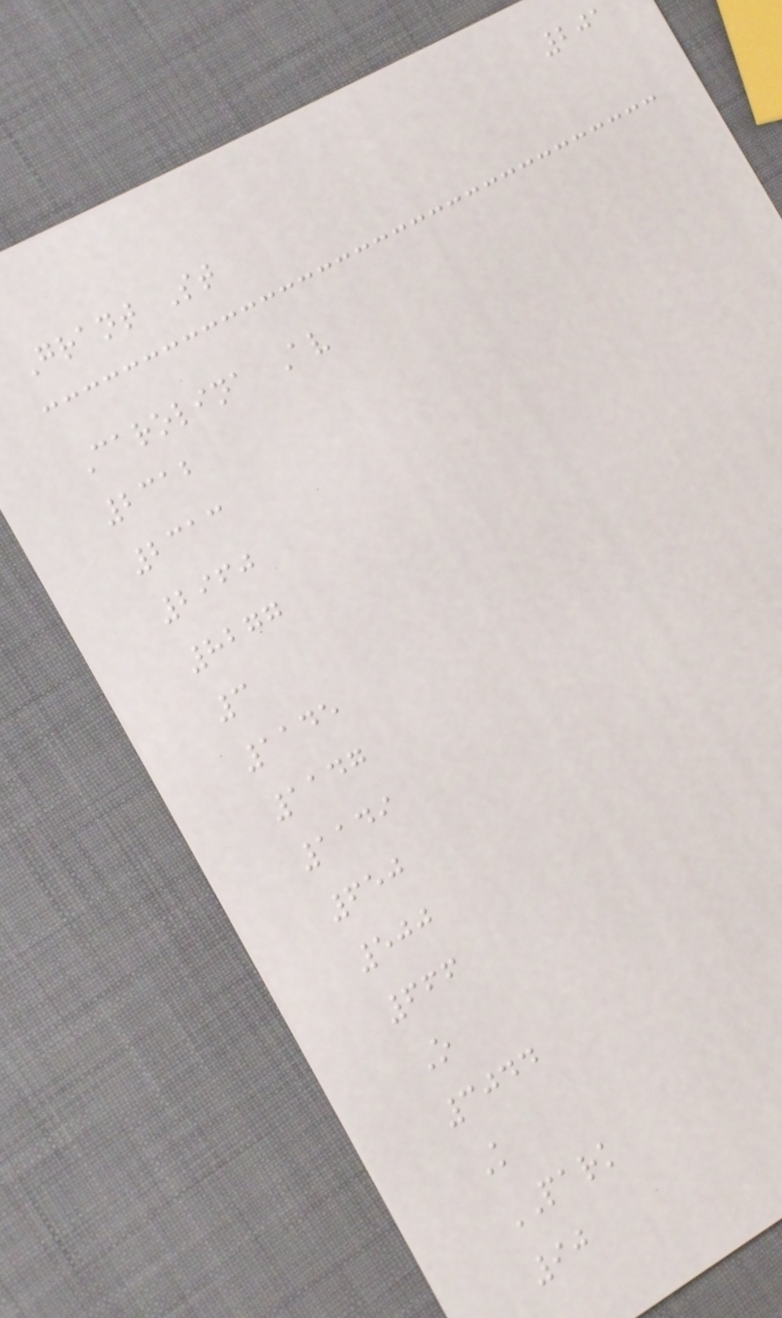201
Grant St
Carolina Av
2312
2313
2960
8277
3
1145
1147
1149
650
500
666
O
3044
K
PARK
90
